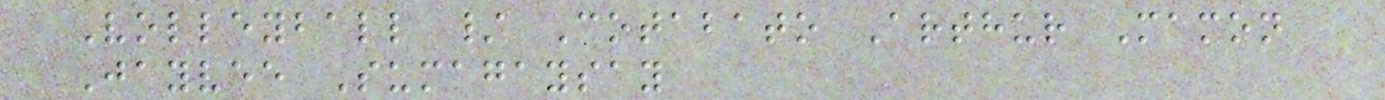Volleyball / Cotabato Arthur Mamon
Jayvee Sumagaysay
